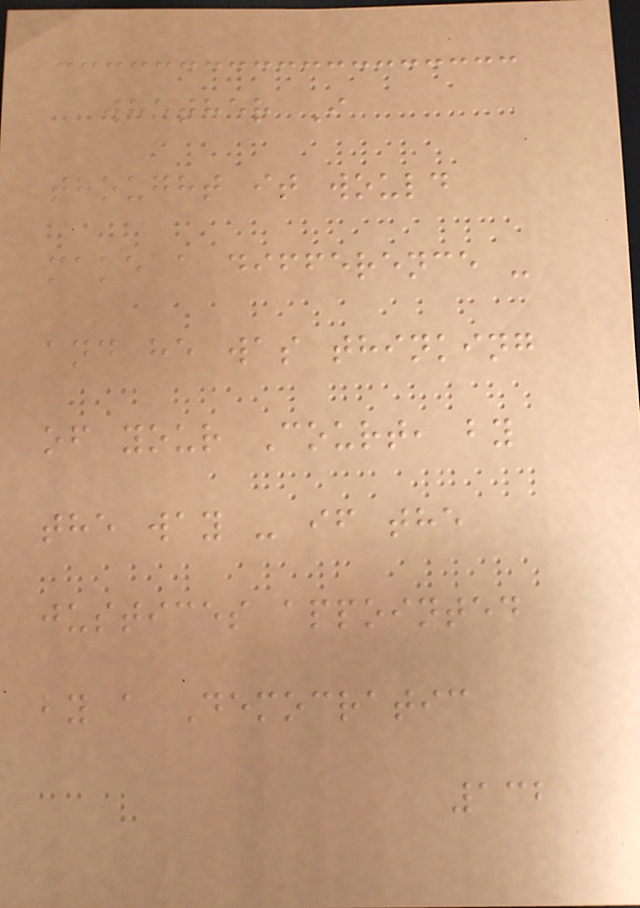whether I
thought it would
make a difference -
and he was thinking
of your Court, by
the way - if the
justices appointed
by a Democratic
132
